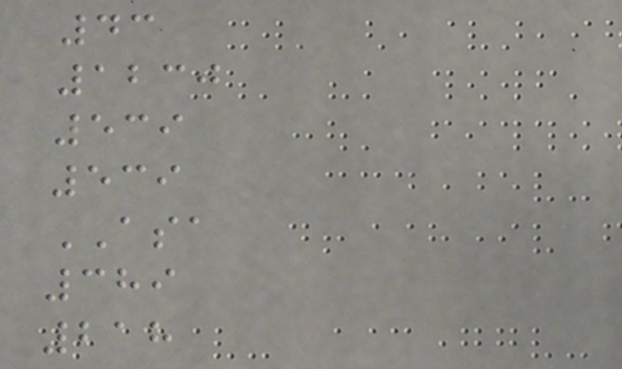43
1230
539
539
ASA
389
218
